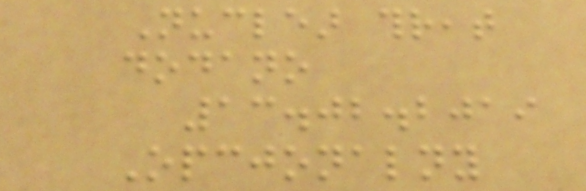Nuclear threat
dodano
13.02.2019
Opcjonalny
